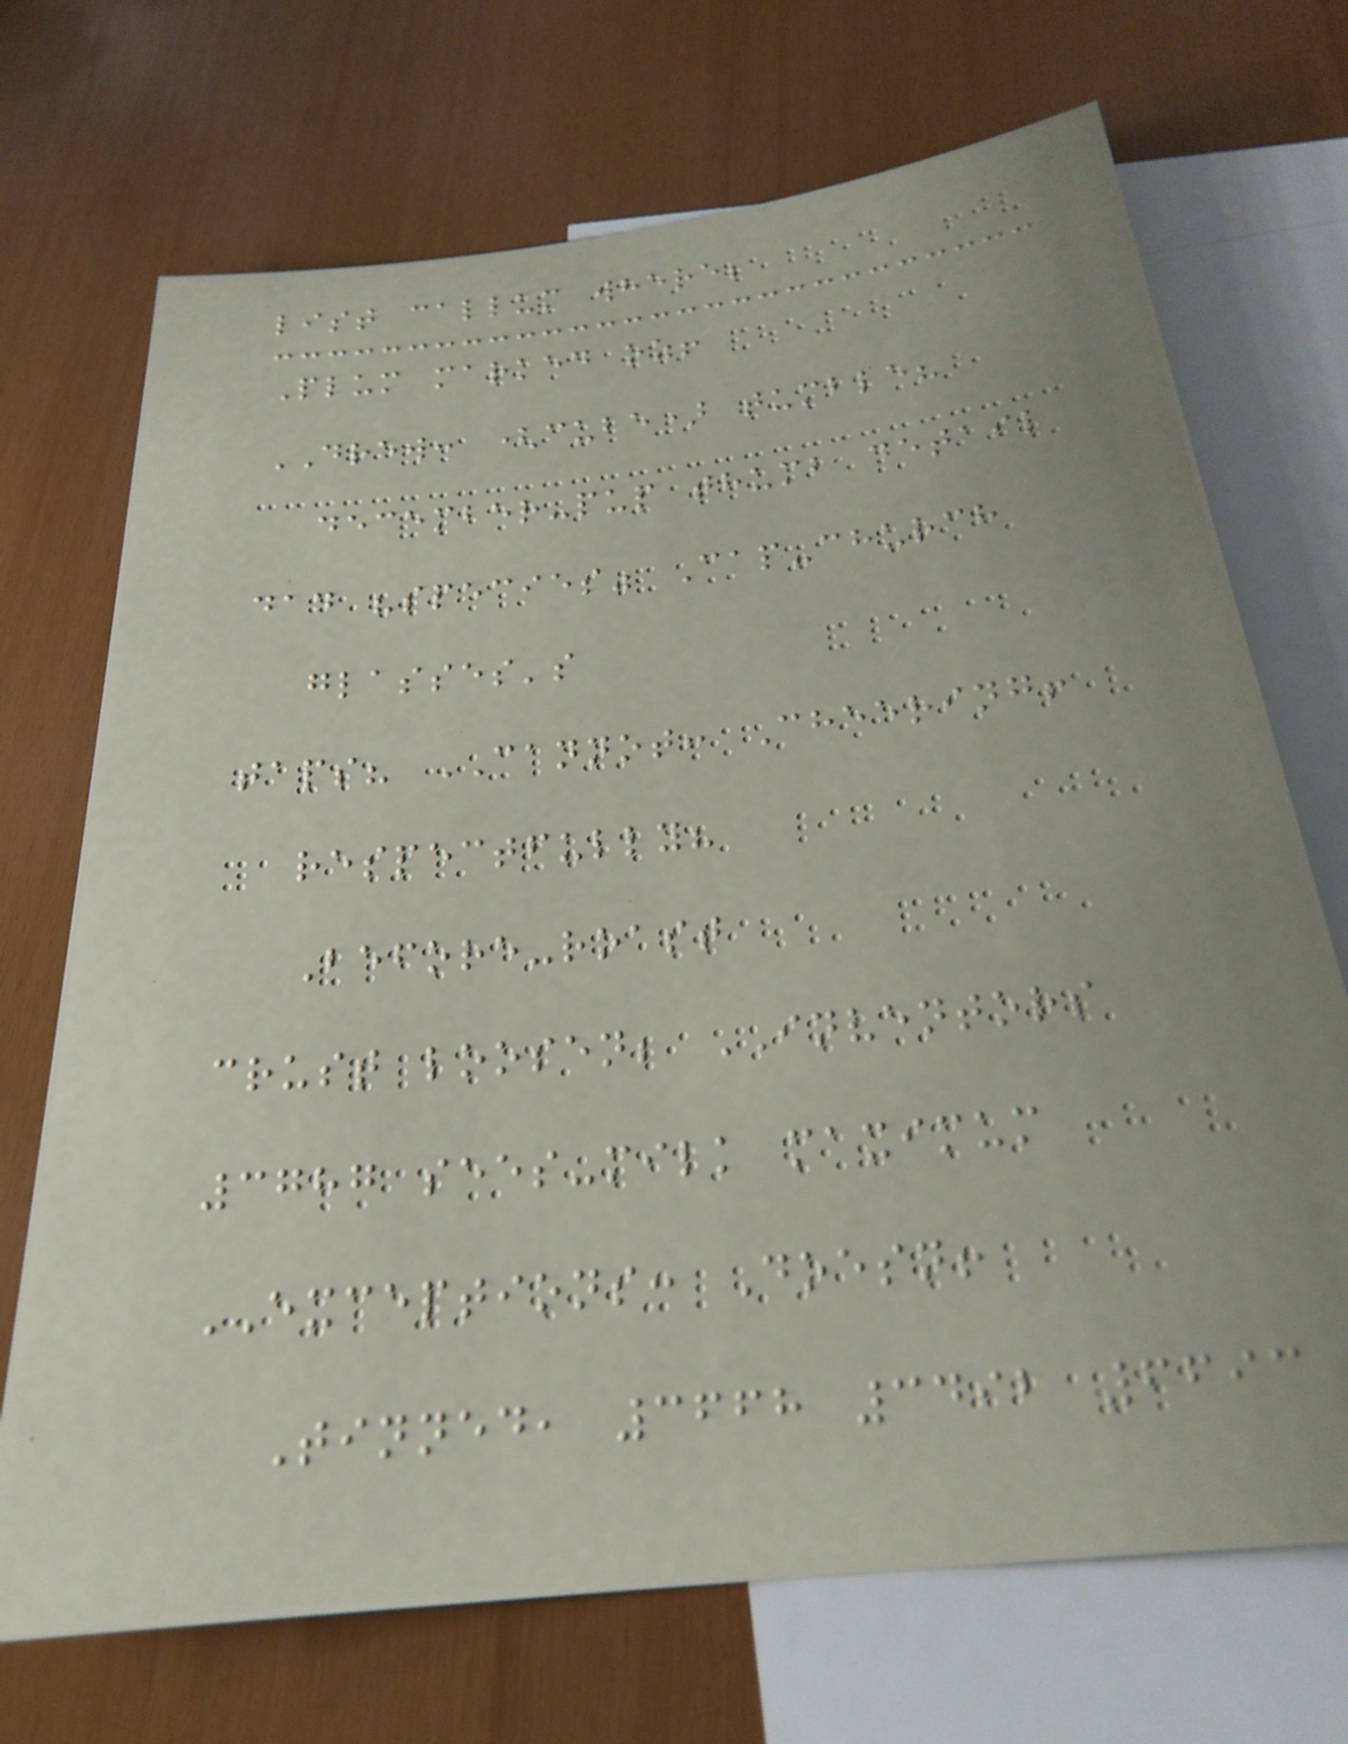list callum where;
Plum marked oz!
DREW: (cube) tumble?
december-pup thumb detail
dad "species" Cap-church
glasses's
taps? CANNOT: Cheering!
respectfully?
Before-roast
crust loosen; INVENTORS
3787 sees-milk maximum
EXCEPTIONS: Doesn!
Tinned, 3668 3492 6693
